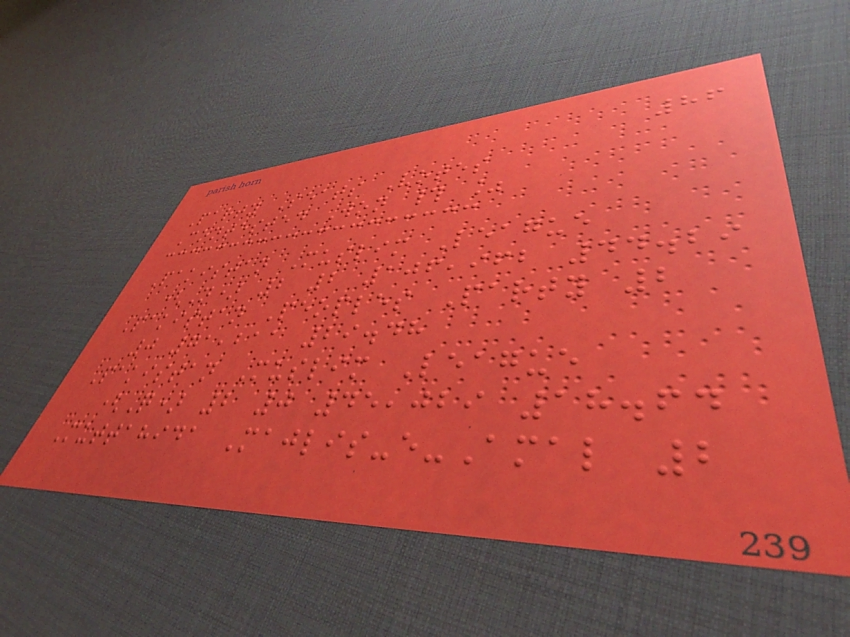86
Party Seats Votes
Contested Won # %
Pakistan Muslim League
(N) 2 2 106,962 44.29
Pakistan Peoples Party 2
0 71,211 29.48
Pakistan Muslim League
(Q) 2 0 45,029 18.64
Muttahida Majlis-e-Amal 2
